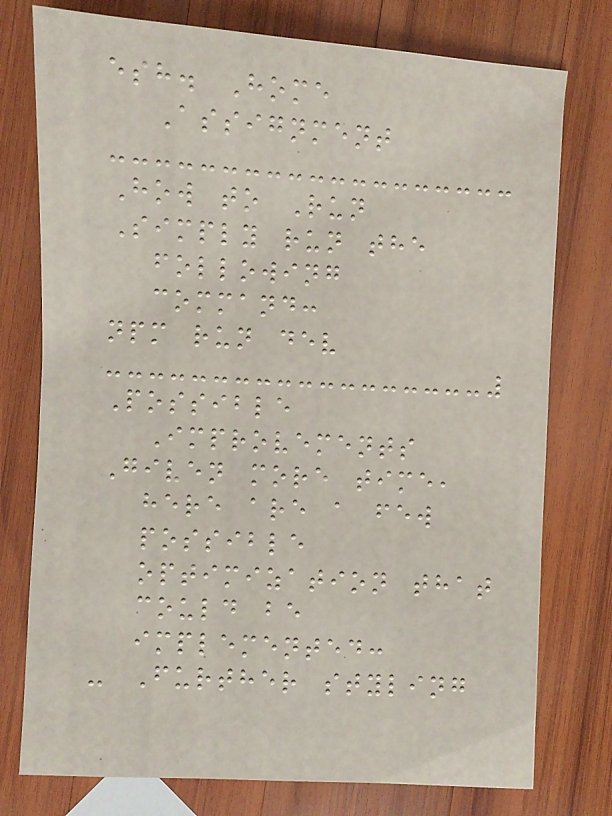esh. Home
Assignment
How to Run
Simply run the
following
command:
npm run dev
Possible
Improvements
Given more time,
here are a few
possible
optimization that
could be
implemented:
- Further styling
